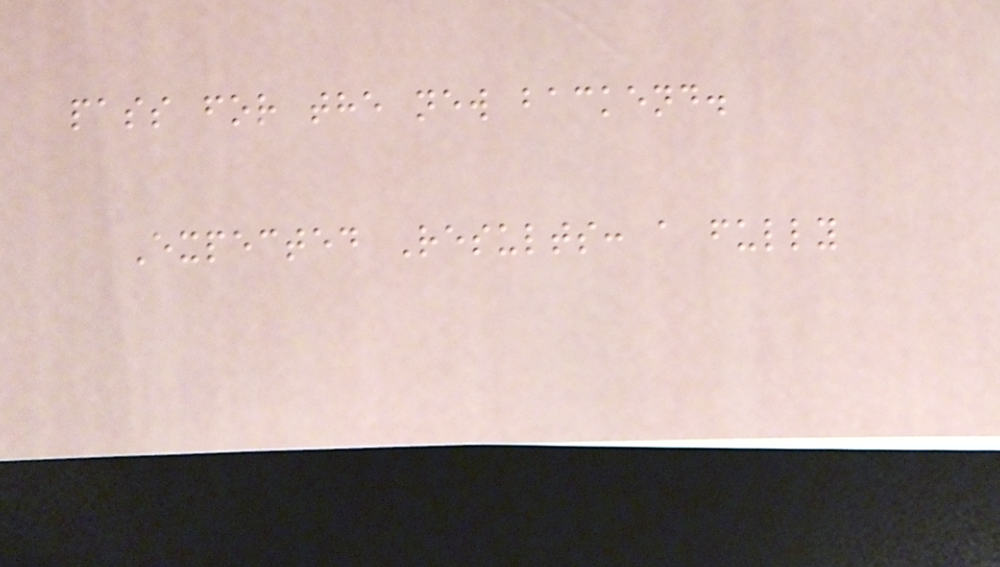pass for the new backend.
Expected Results: a fully
